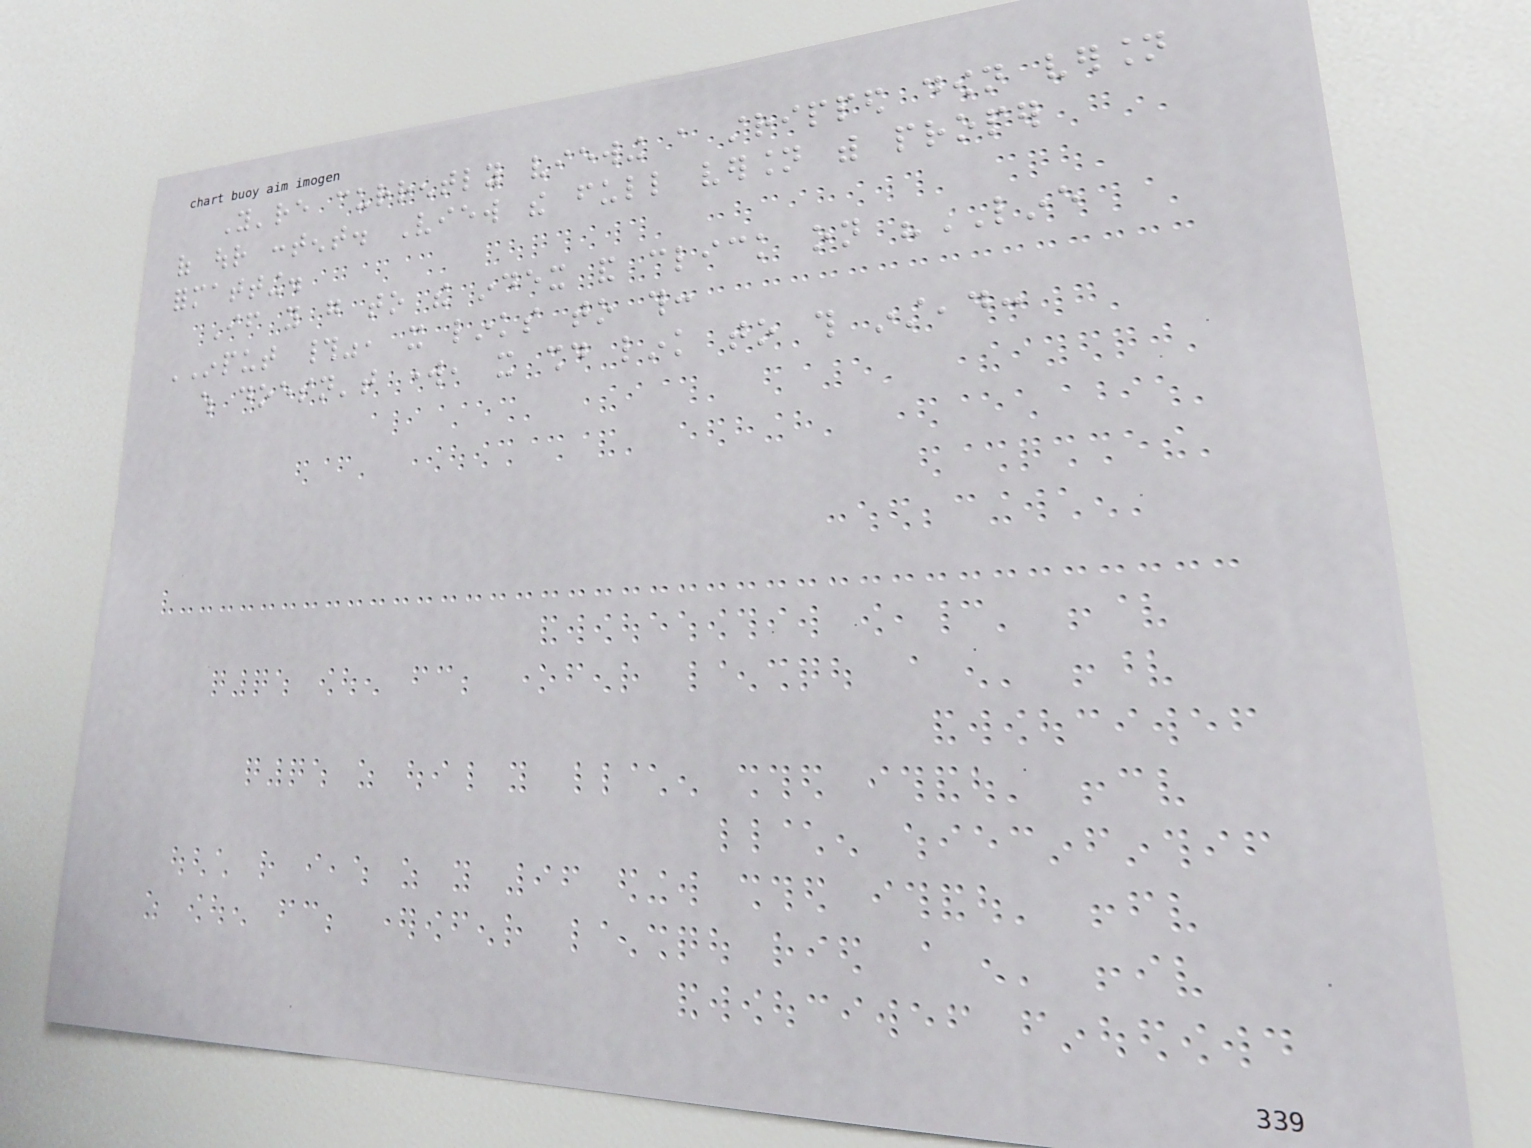You're currently viewing a stripped down version
of our content. View the full version with proper
formatting.
If you go to the index and click on "LINE
INPUT #", it links to this:
which doesn't work, it should link to this instead:
